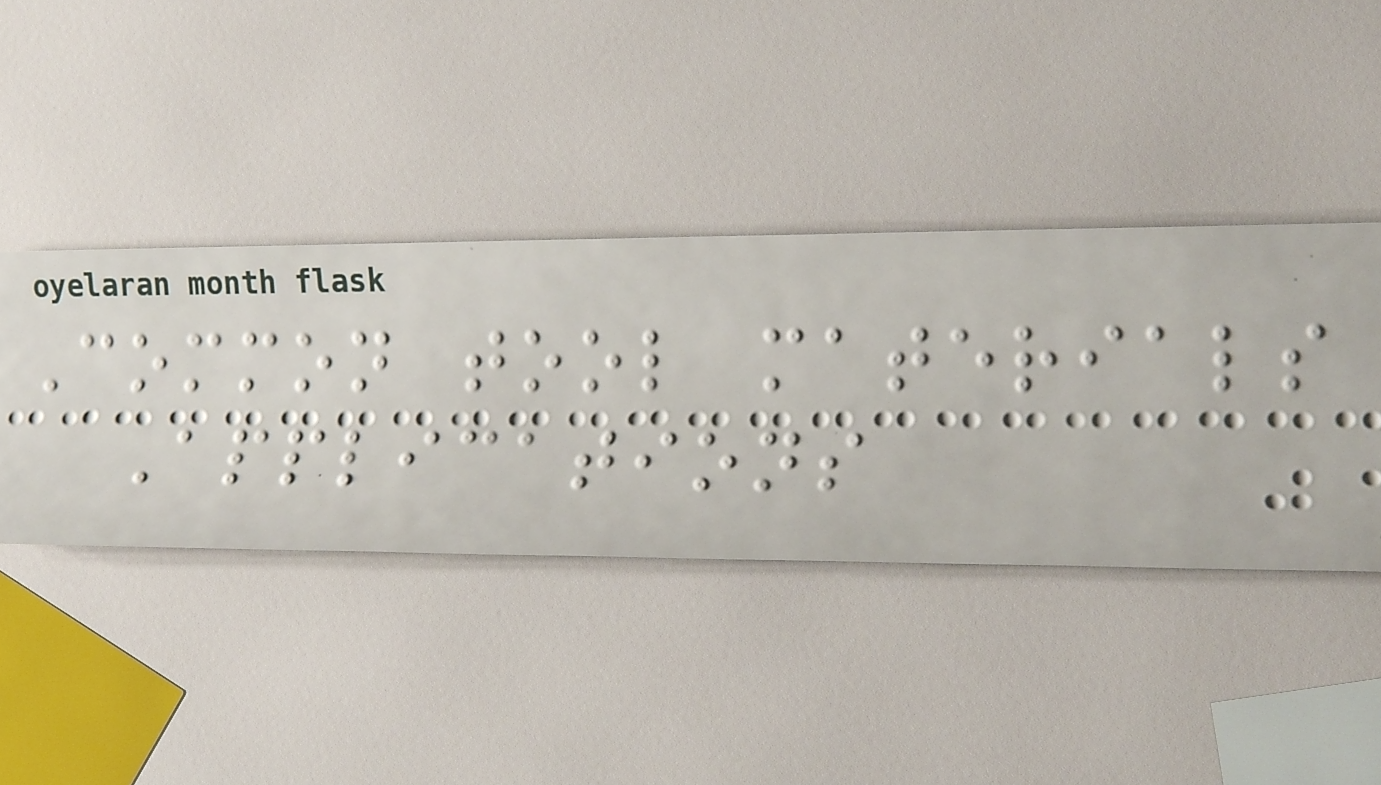Common tool materials
Applications
